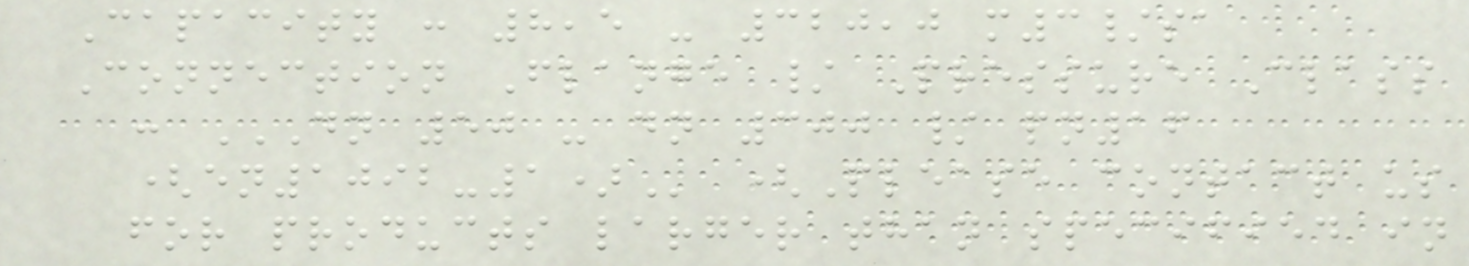Capacity : 8,5 - 320,0 m3/sa
Connection Flange / Pressure Class
: DN 50 - DN 300 / PN16
(EN1092-1) (Please contact us
for products larger than specified in
